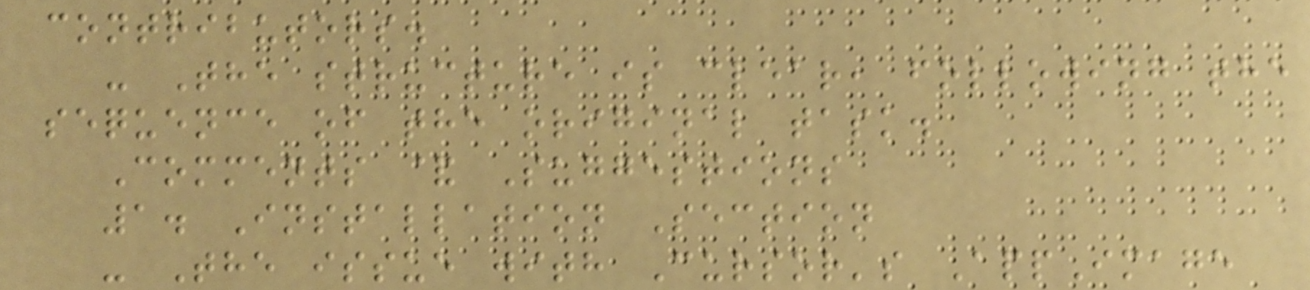contributors.
- The structure is clear, following the
sequence of the original task.
Comments & Suggestions
1. Installation Section
- The issue with Cursor's AppImage
